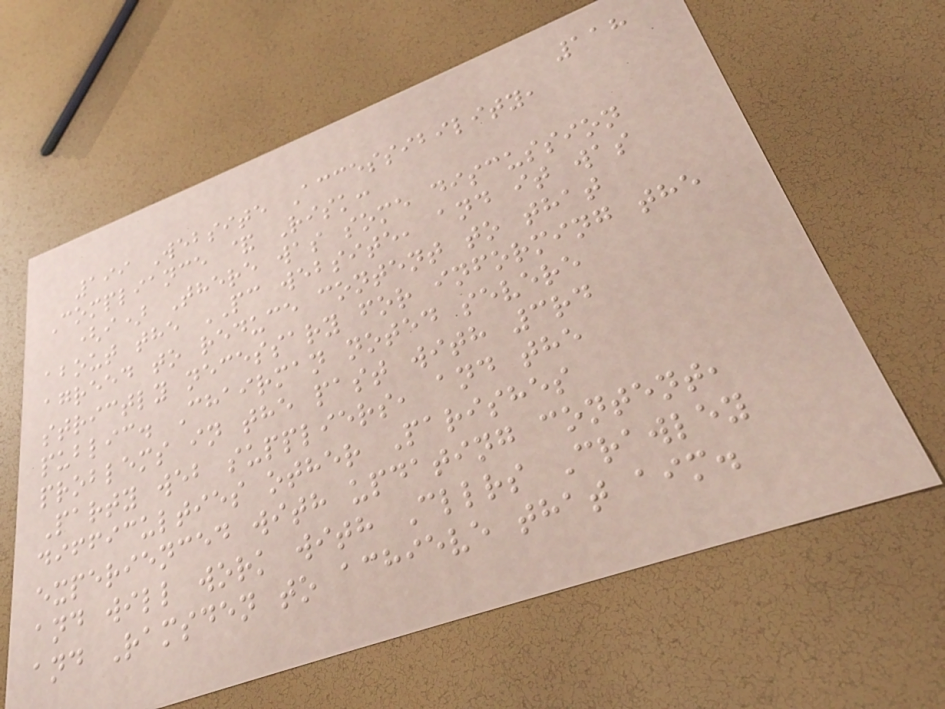118
199 Website Accessibility,
Compliance & Risk:
(i) There was some discussion
about the PC website, and it was
agreed to reduce content to that
strictly necessary for informing the
public. Chairman noted severe
problems in the past with 3rd
Party web suppliers, and the
difficulties other Parishes
experienced with updating content,
and will work with Cllrs Crawley
and Ramsden to achieve that aim.
